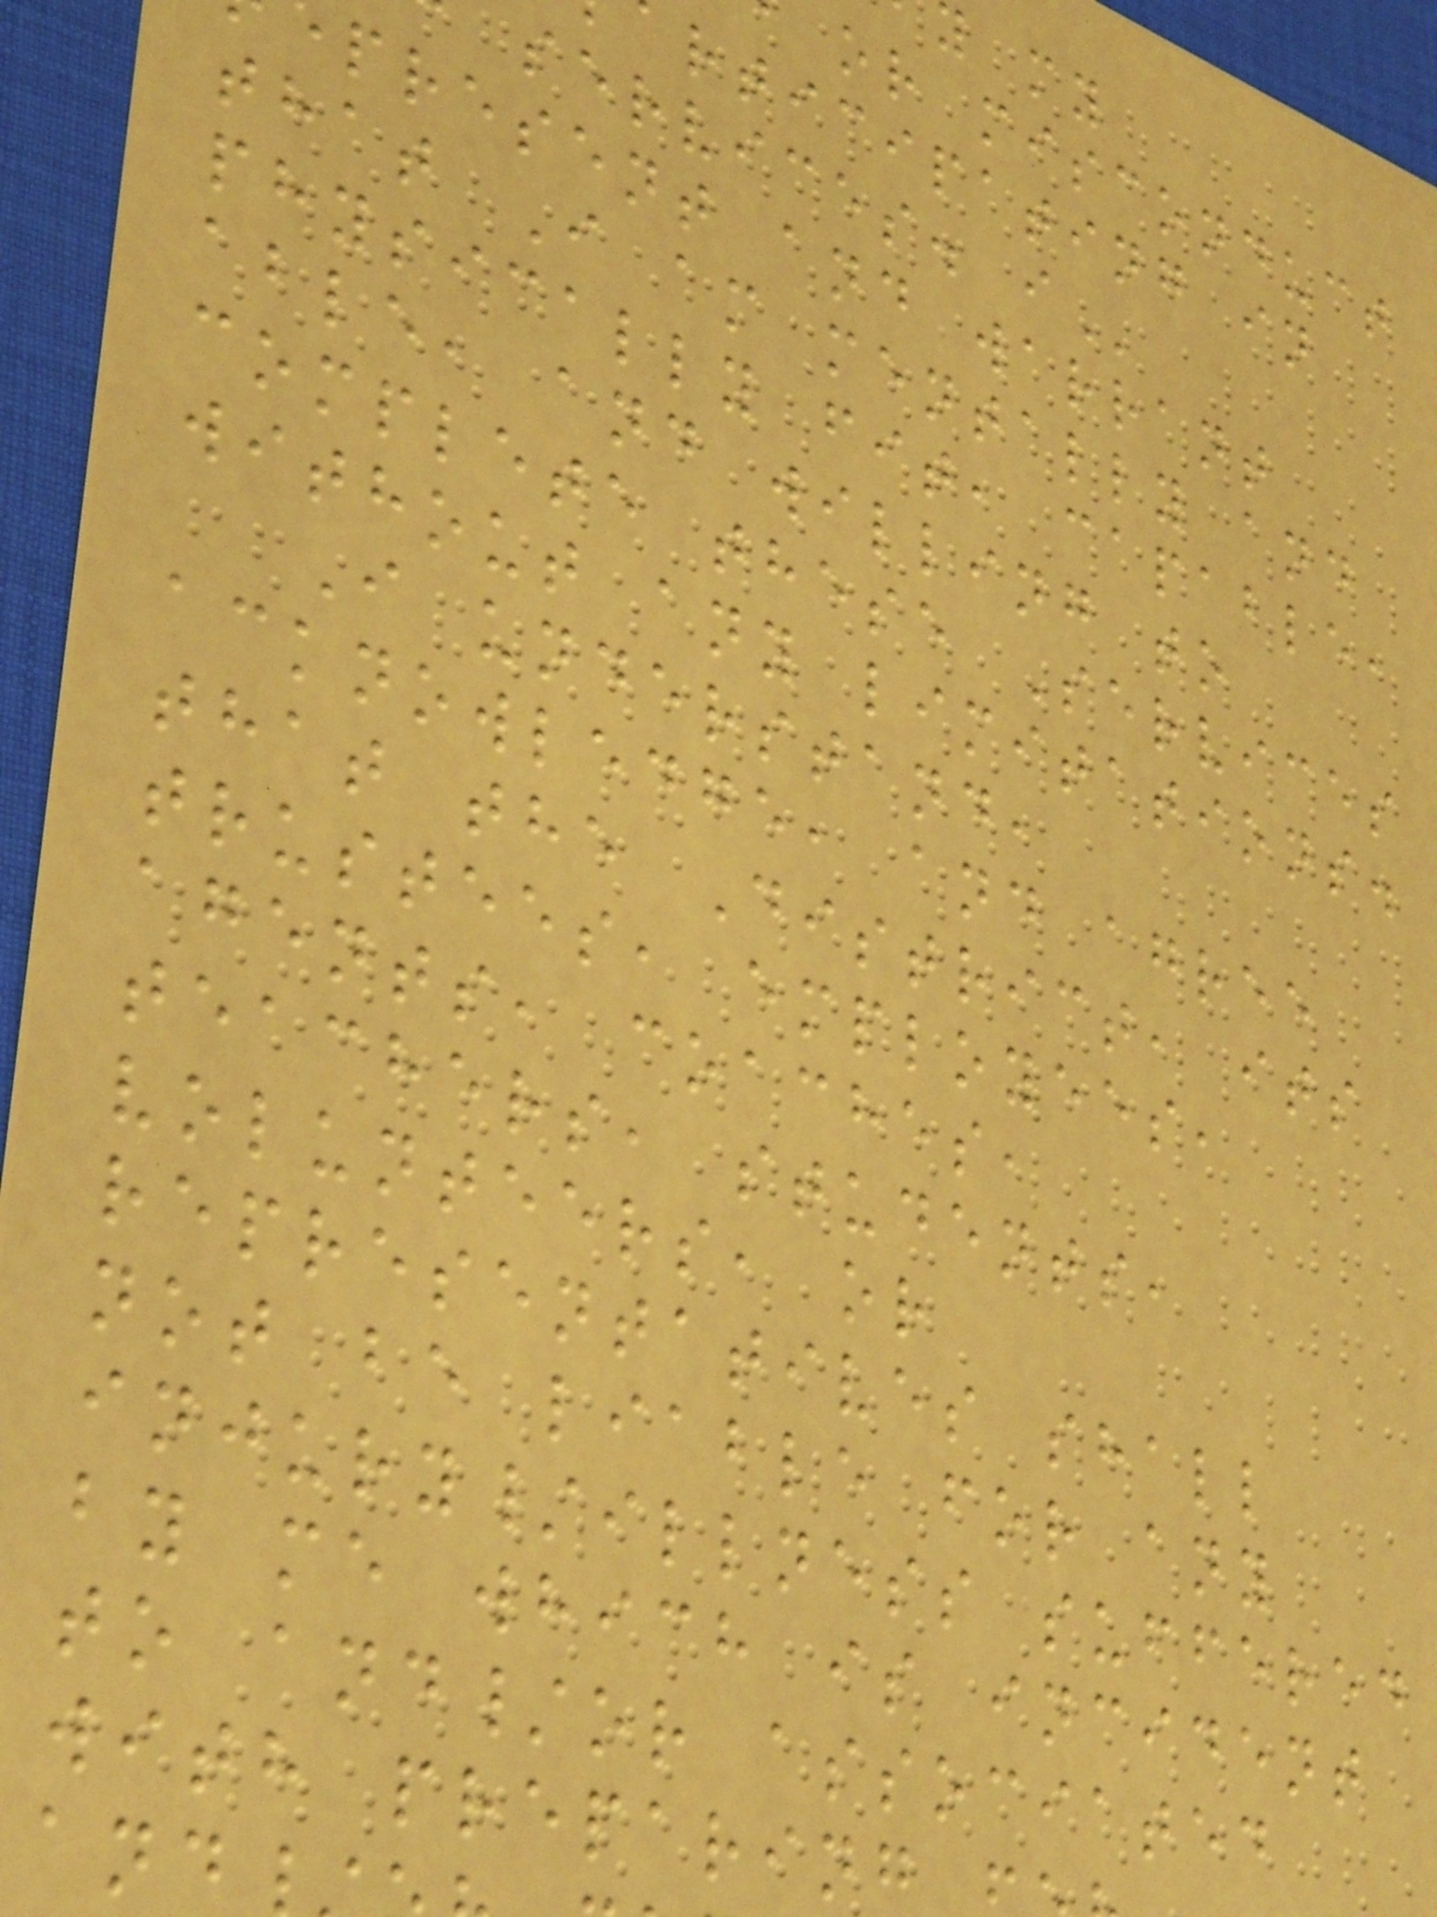y my
or misconduct
rticipating in
services.
present and warrant
that I am mentally and
physically fit, capable,
able, and willing to
complete these Services
without any limitations.
I understand,
acknowledge, and agree
that the District, its
trustees, employees,
agents, coaches,
teachers, students,
volunteers, or
representatives shall
not be liable for any
injury/illness suffered
by me which is incident
to and/or associated
with preparing
